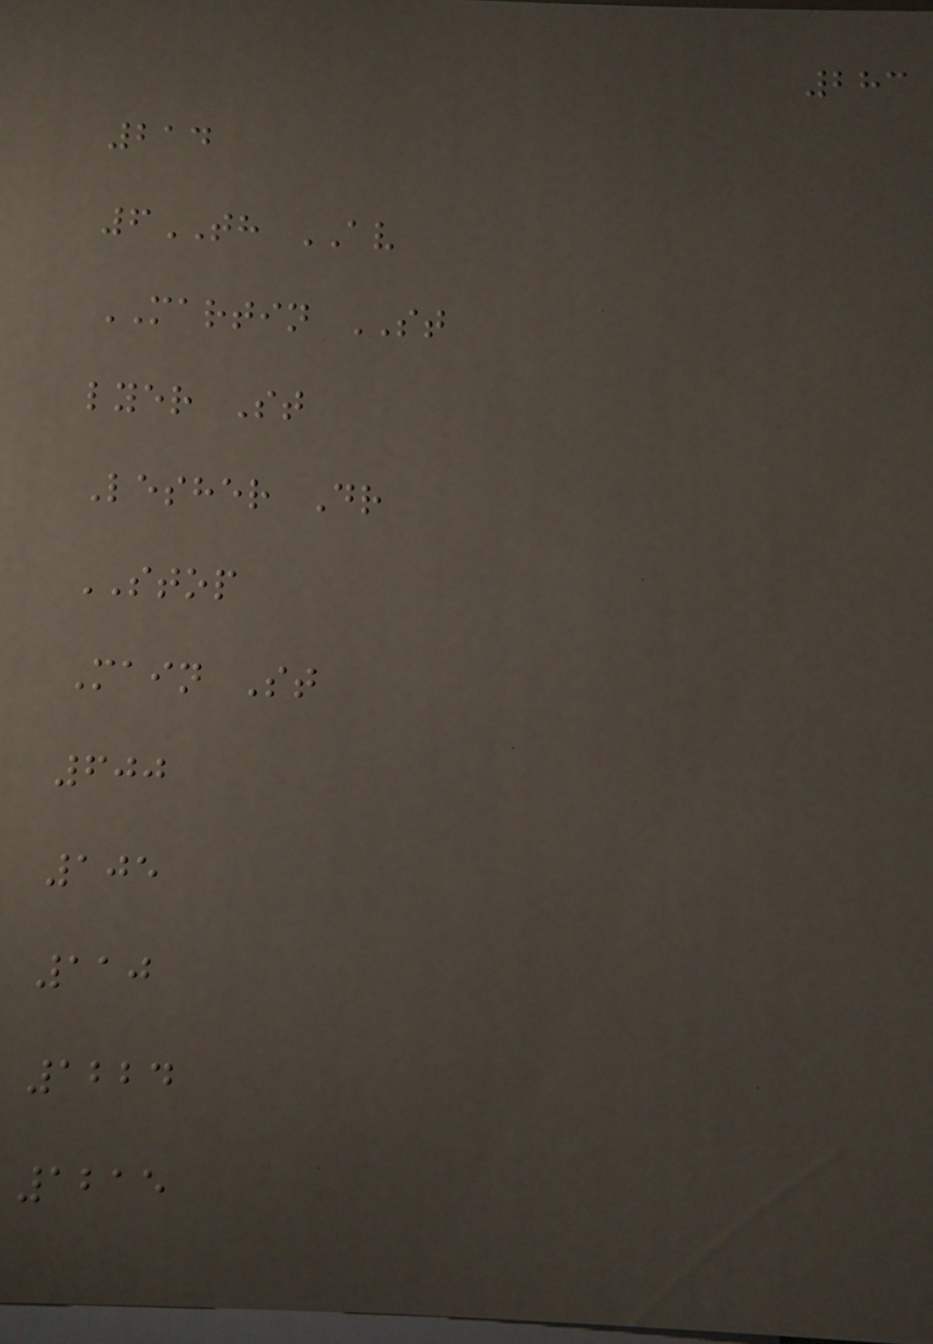283
214
6TH AV
MARTIN ST
lyer St
Lesher Dr
STOP
Main St
600
105
110
1224
1215
